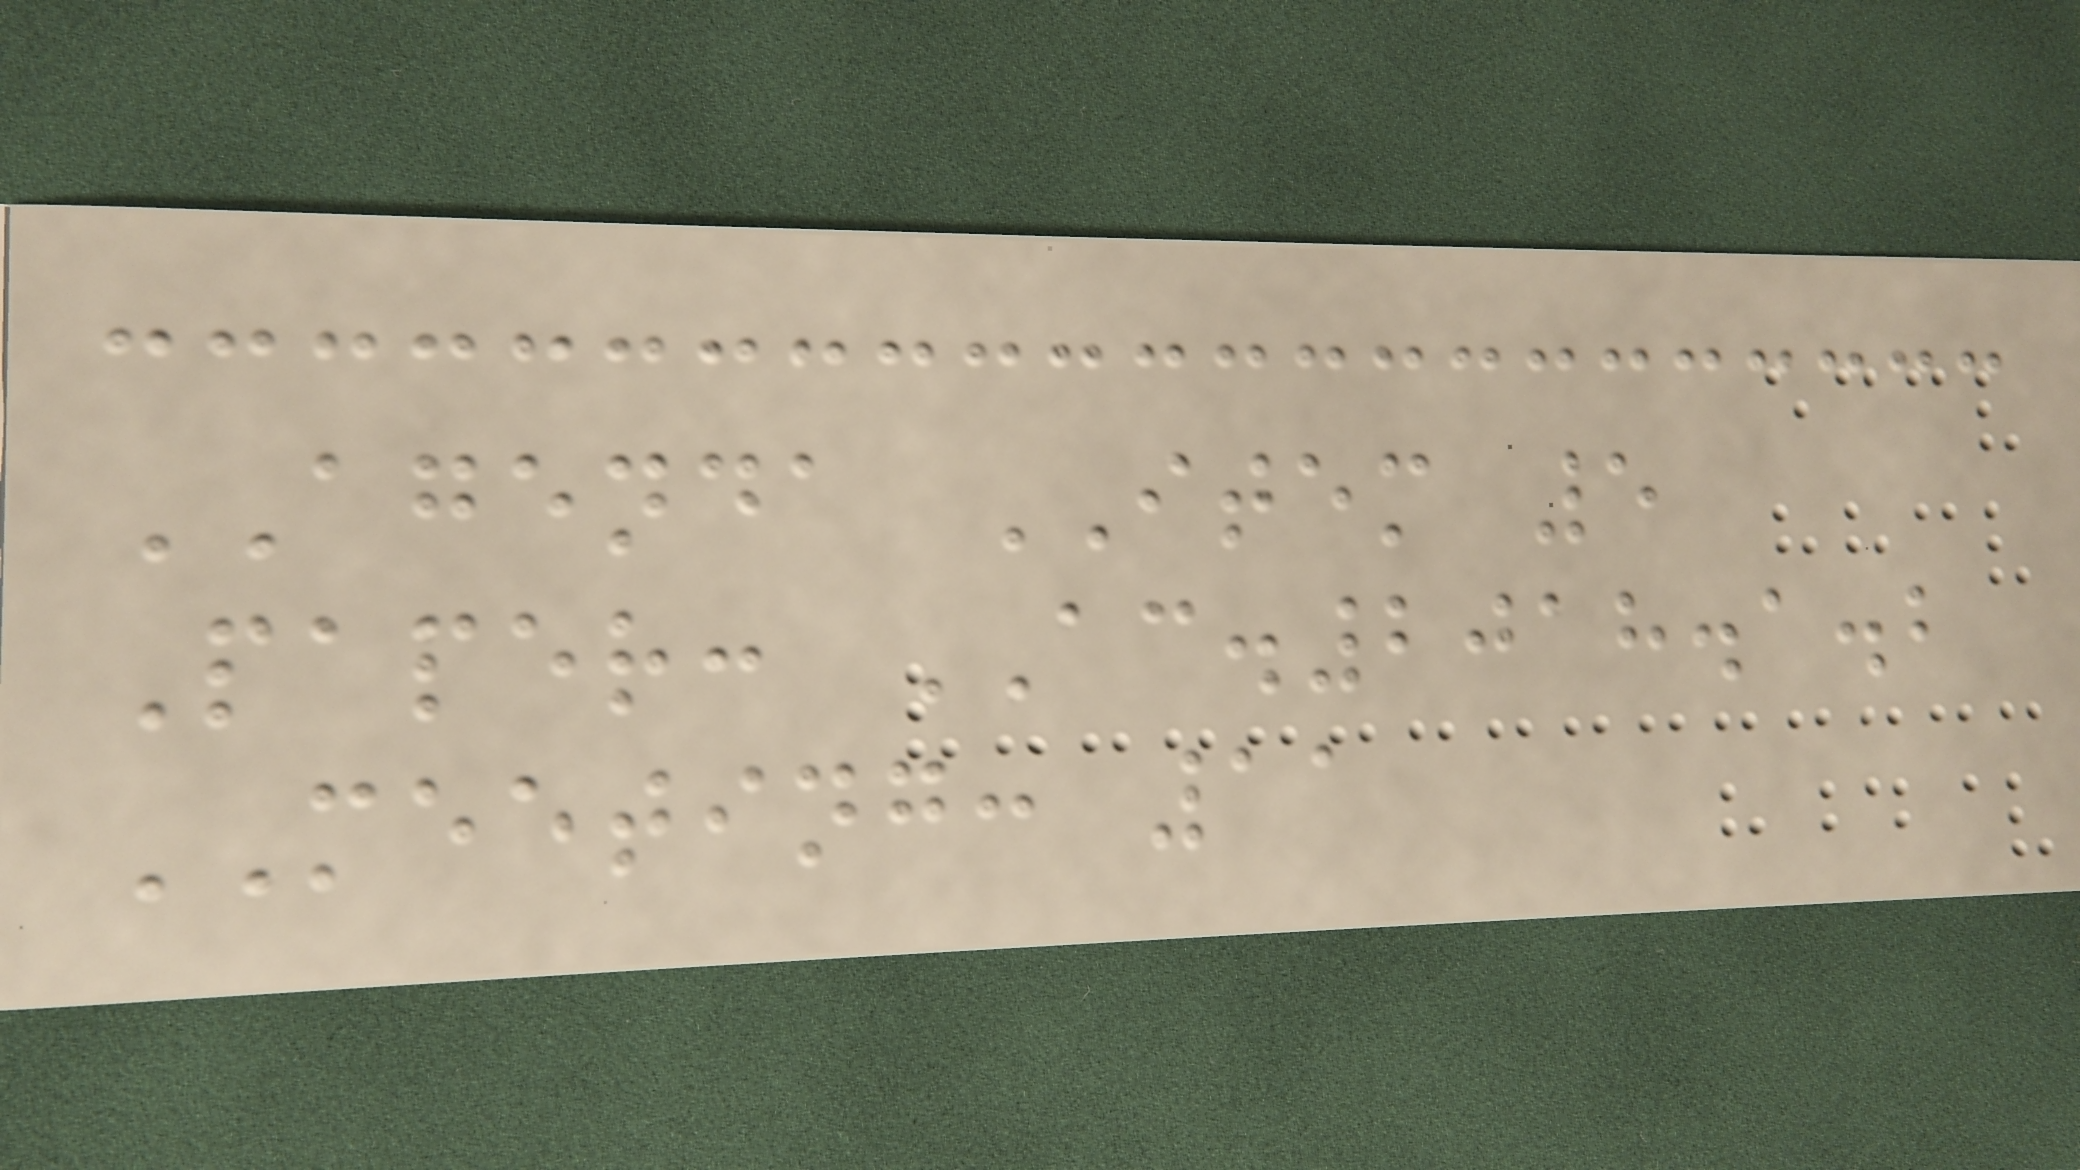AGENDA ITEM 5
Paper: AC.2018.1.2
MEETING: 11
